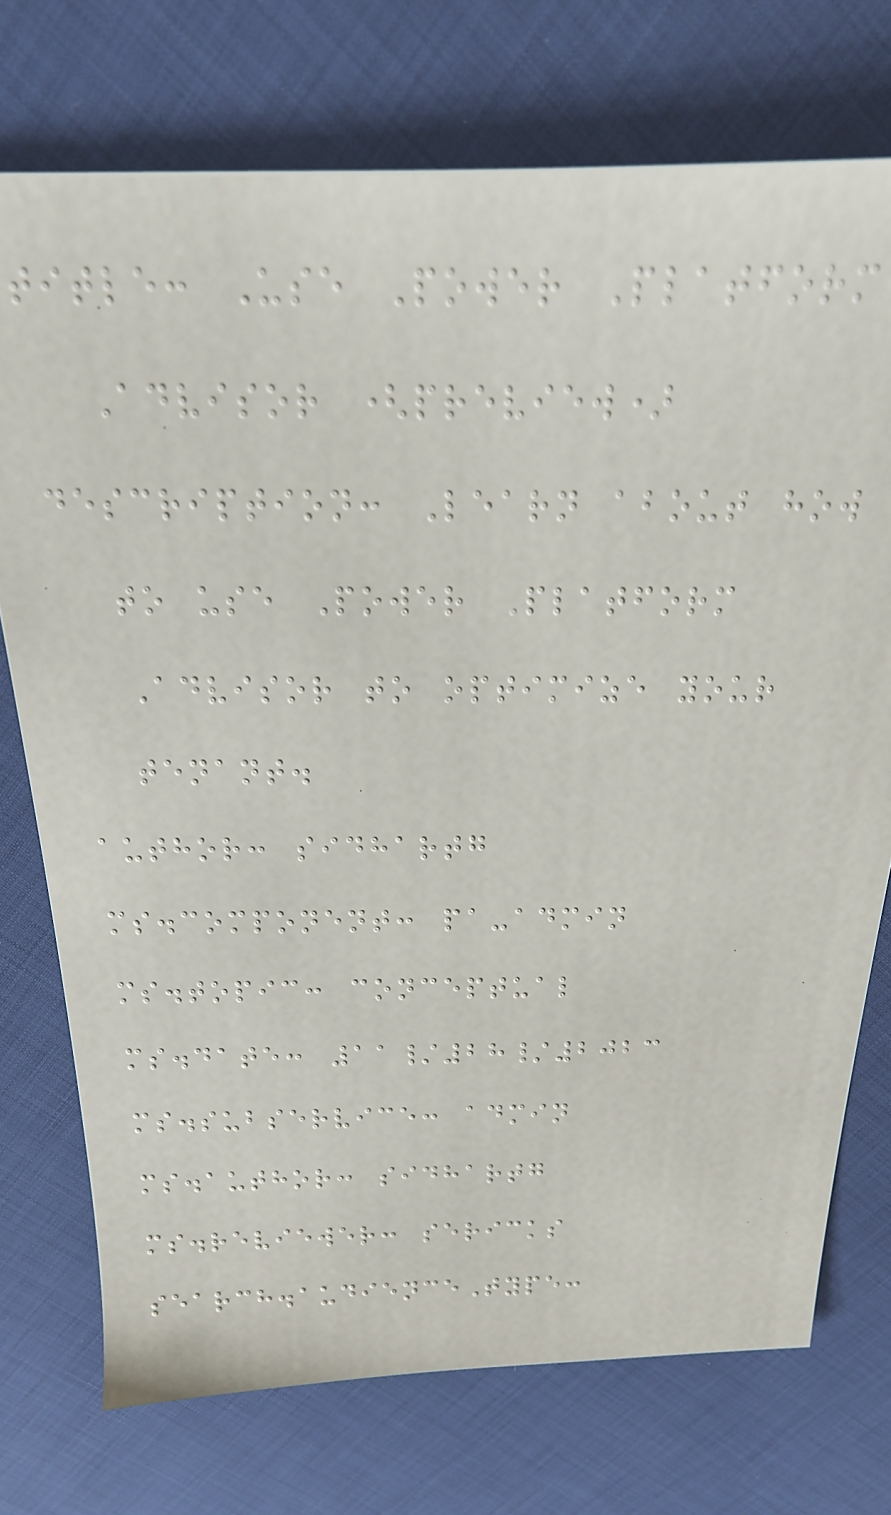title: Use Power Platform
Advisor (preview)
description: Learn about how
to use Power Platform
Advisor to optimize your
tenant.
author: sidhartg
ms.component: pa-admin
ms.topic: conceptual
ms.date: 11/28/2023
ms.subservice: admin
ms.author: sidhartg
ms.reviewer: sericks
search.audienceType:
